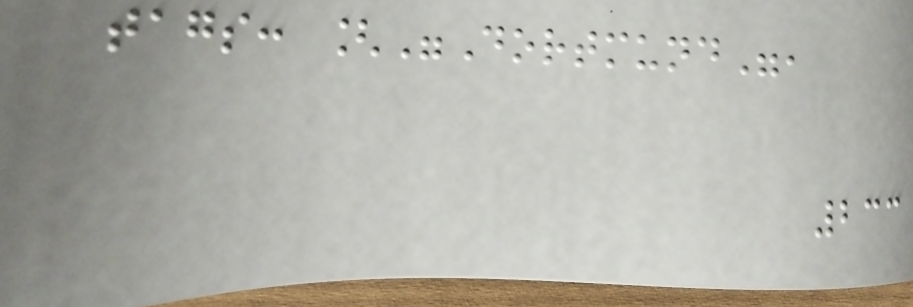tags: ["Dortmund",
233
